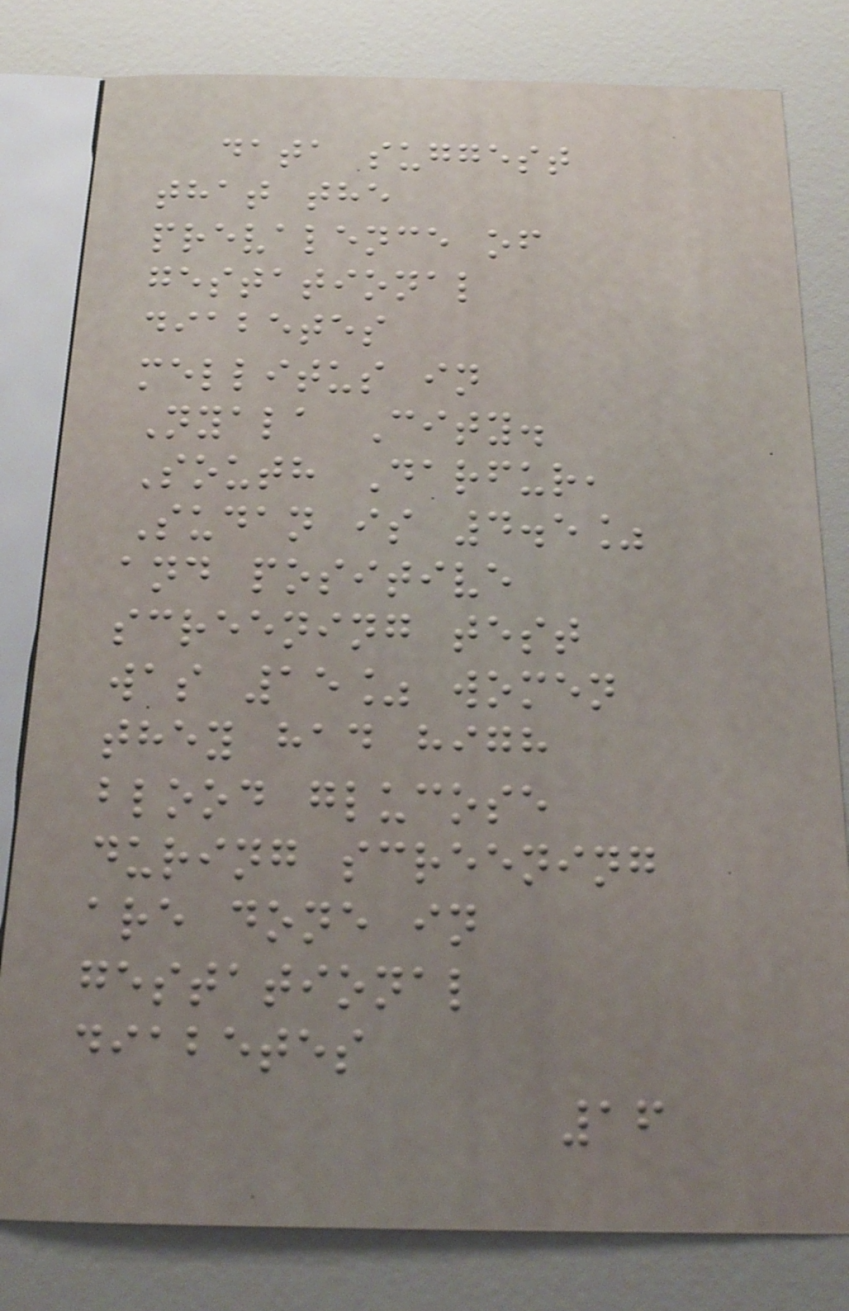data suggest
that the
prevalence of
gestational
diabetes
mellitus in
Nyala City.
South Darfur,
Sudan is 4.5%
and positive
screening test
was 15% women
they had high
blood glucose
during screening
are done in
gestational
diabetes
16
